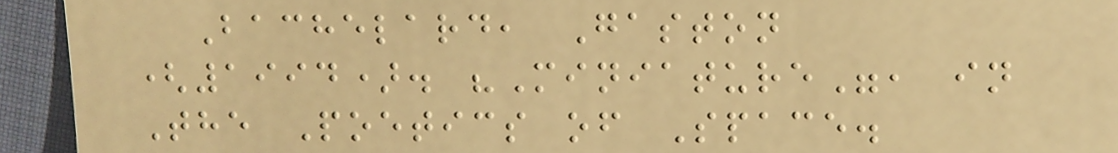Bachelard, Gaston
(1994). "Miniature", in
The Poetics of Space.
